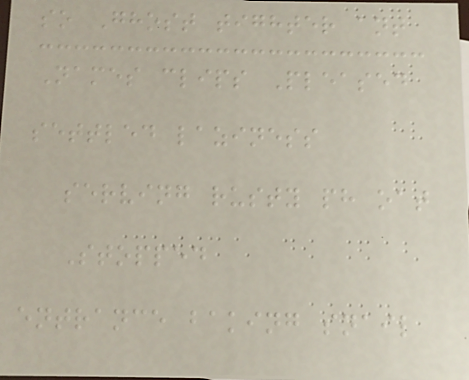so Ghost tighter ant
Names clips Pleased
settled laziness
serving rusty ph oat
Stopped
entrance baking snail
